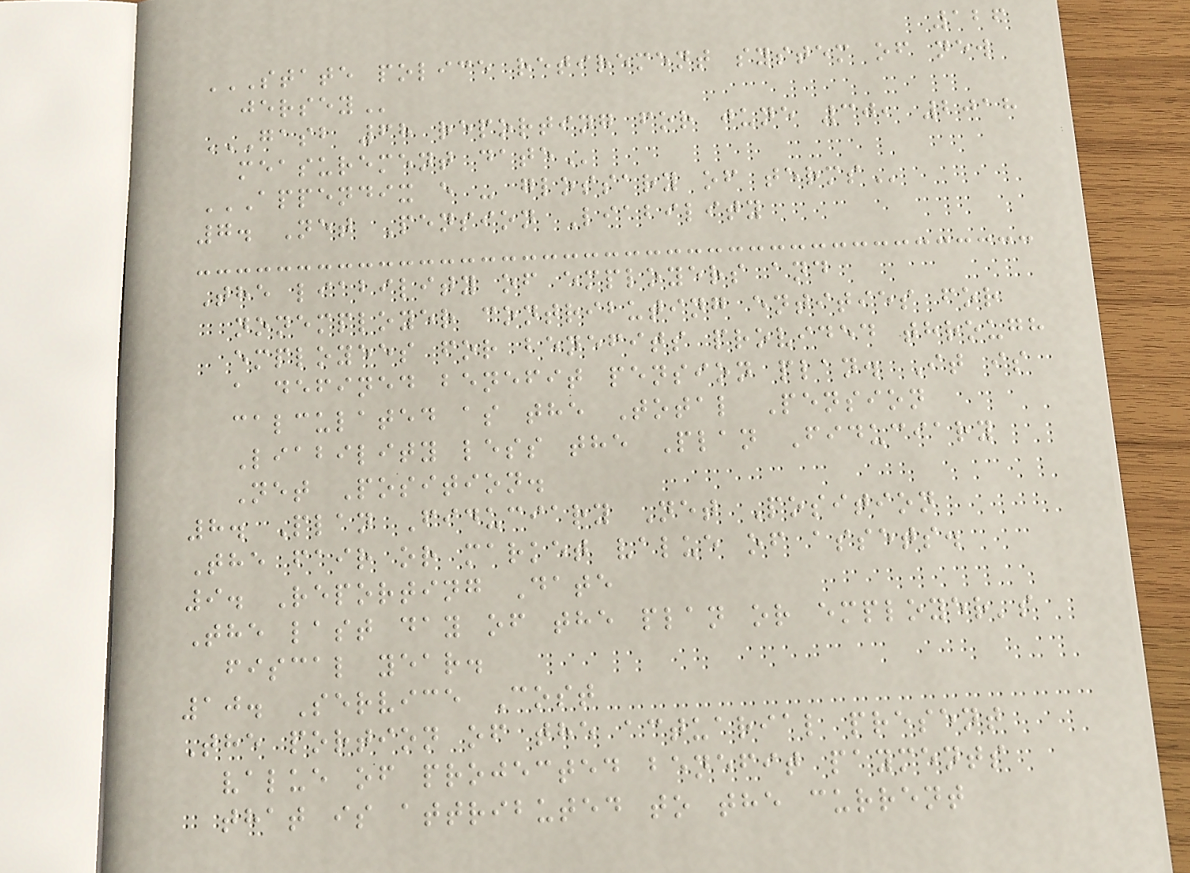126
STATE POLICE RETIREMENT SYSTEM OF NEW
JERSEY
GASB 68 REPORTING FOR JUNE 30, 2018
MEASUREMENT DATE
APPENDIX E - GLOSSARY OF TERMS
7. Net Pension Liability
The liability of employers and
nonemployer contributing entities for
employees for benefits provided through
a defined benefit pension plan. It is
calculated as the Total Pension
Liability less the Plan Fiduciary
Net Position.
8. Plan Fiduciary Net Position
The fair or market value of assets.
9. Reporting Date
The last day of the plan or employer's
fiscal year.
10. Service Cost
The portion of the actuarial present
value of projected benefit payments
that is attributed to the current
